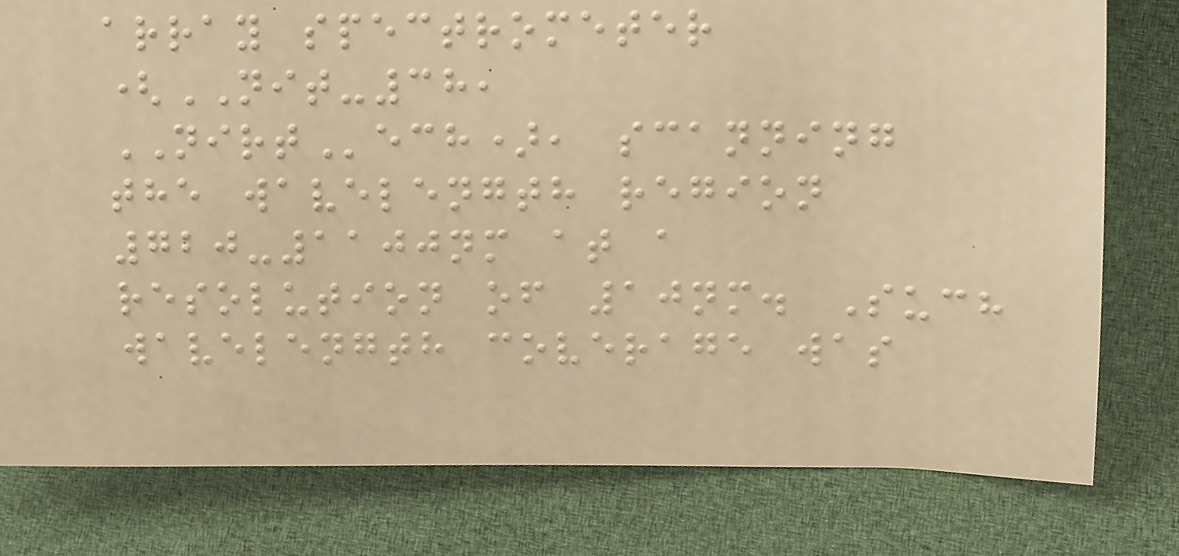array spectrometer
(NIT-38,
NIRTech), scanning
the wavelength region
720-1100nm at a
resolution of 10nm. Such
wavelength coverage was
